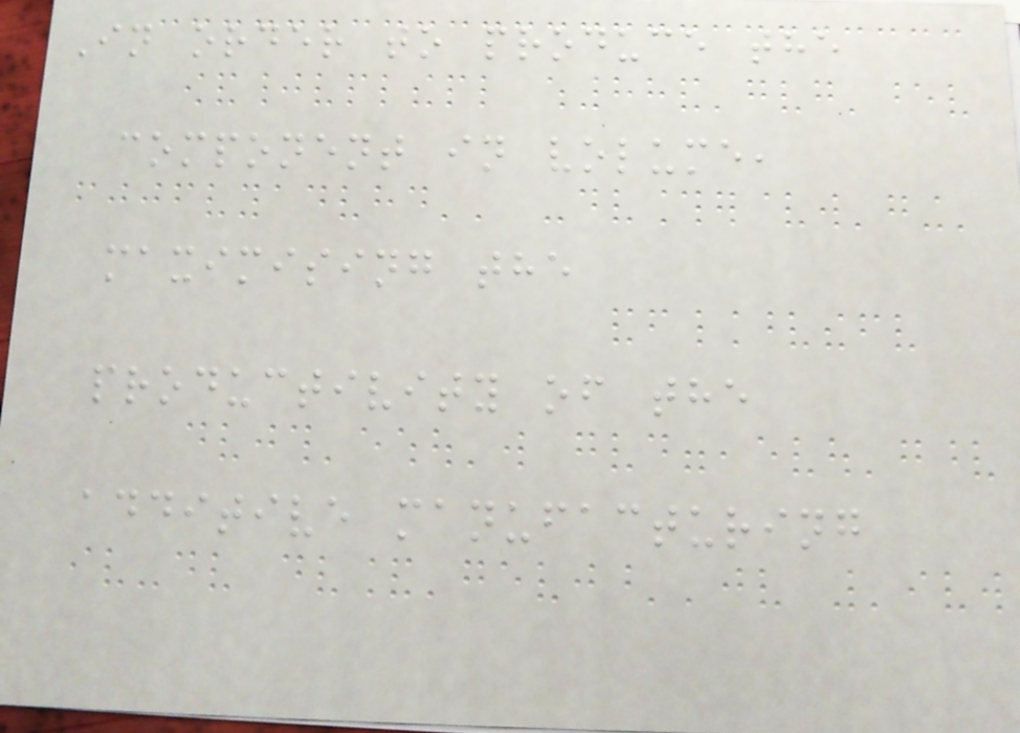In order to produce the
component in volume,
maximising the
productivity of the
additive manufacturing
